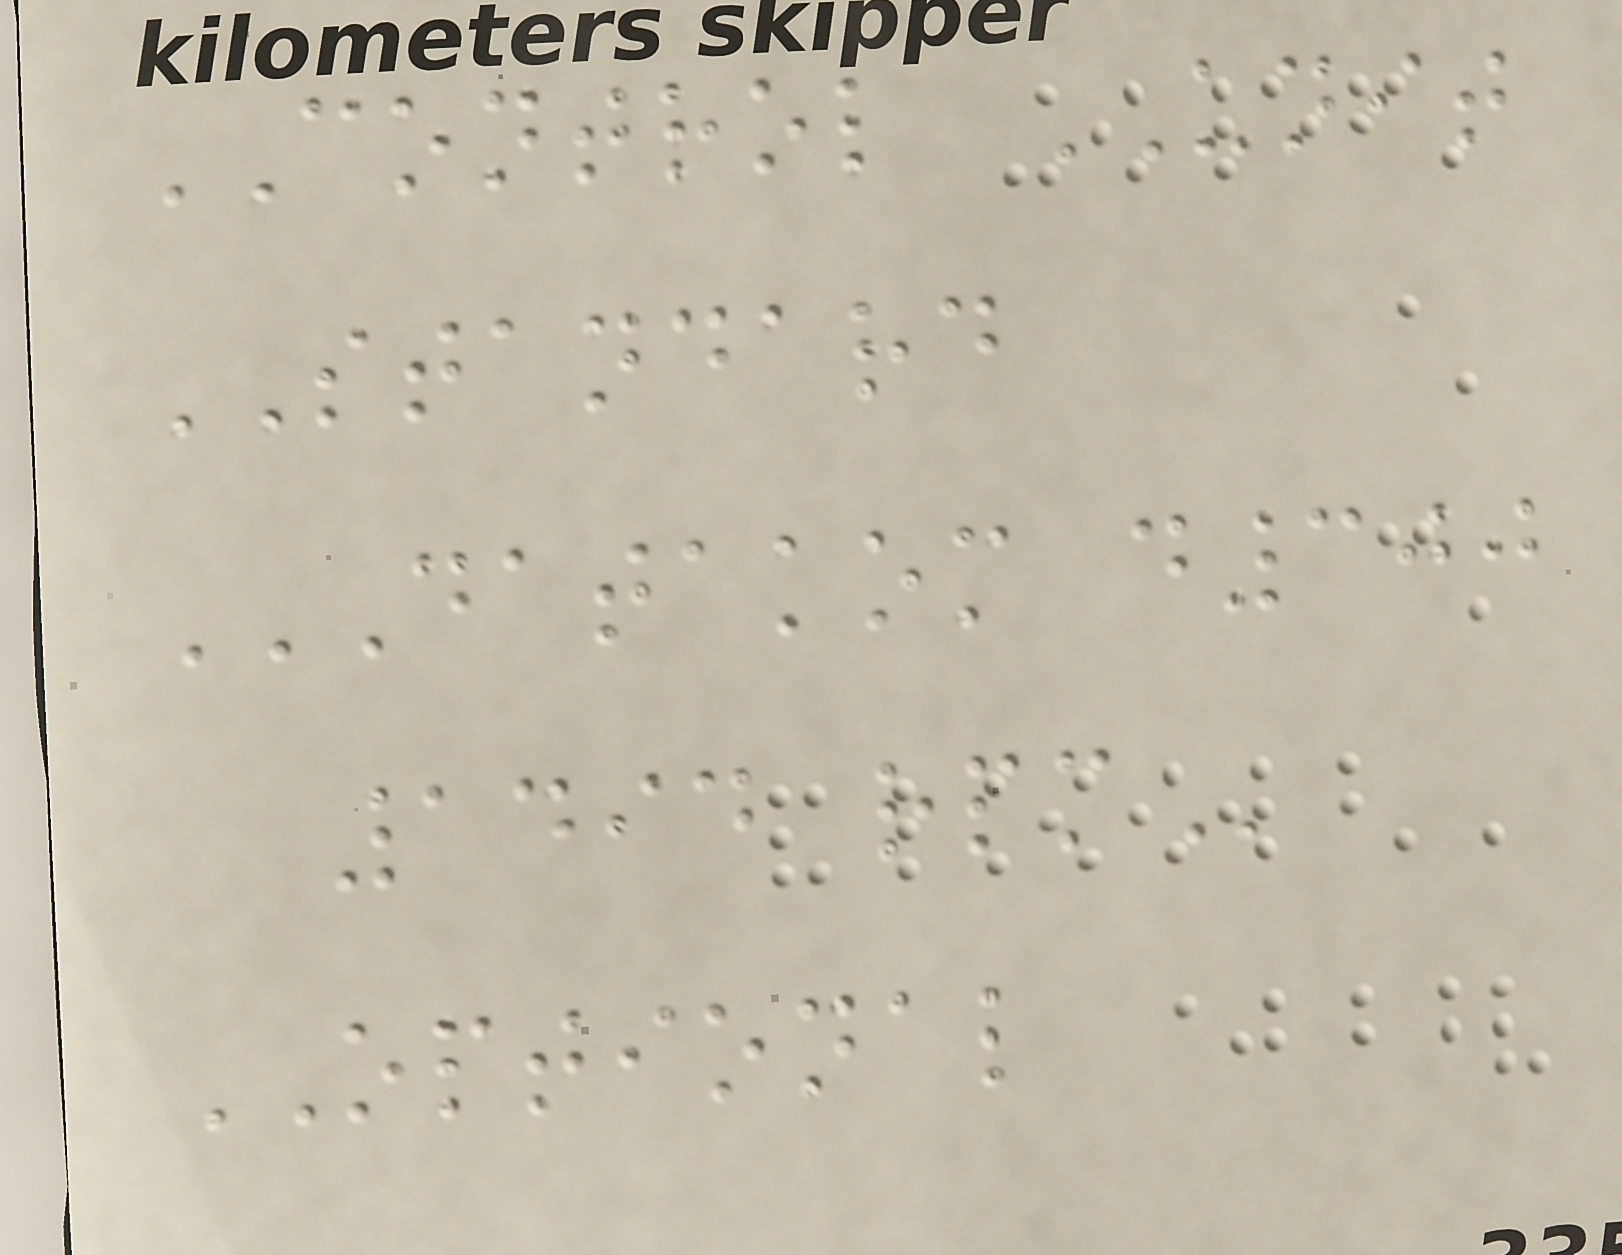CONTROL UNIT
STANDARD
DATAKOM D300
1494 RPM
OPTIONAL
